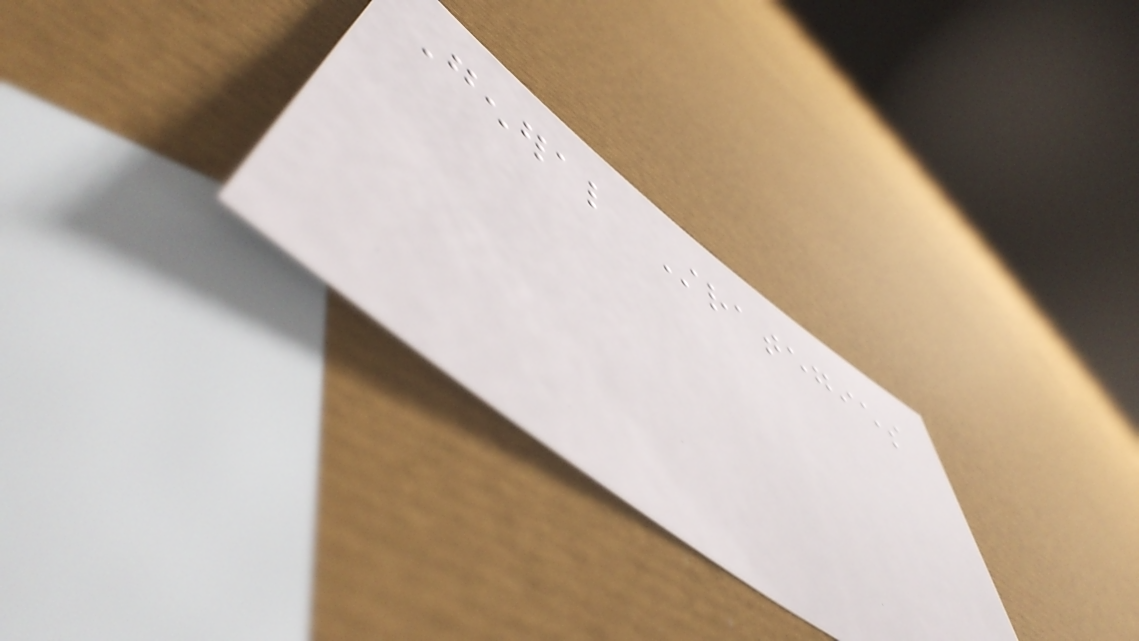General Strategies
